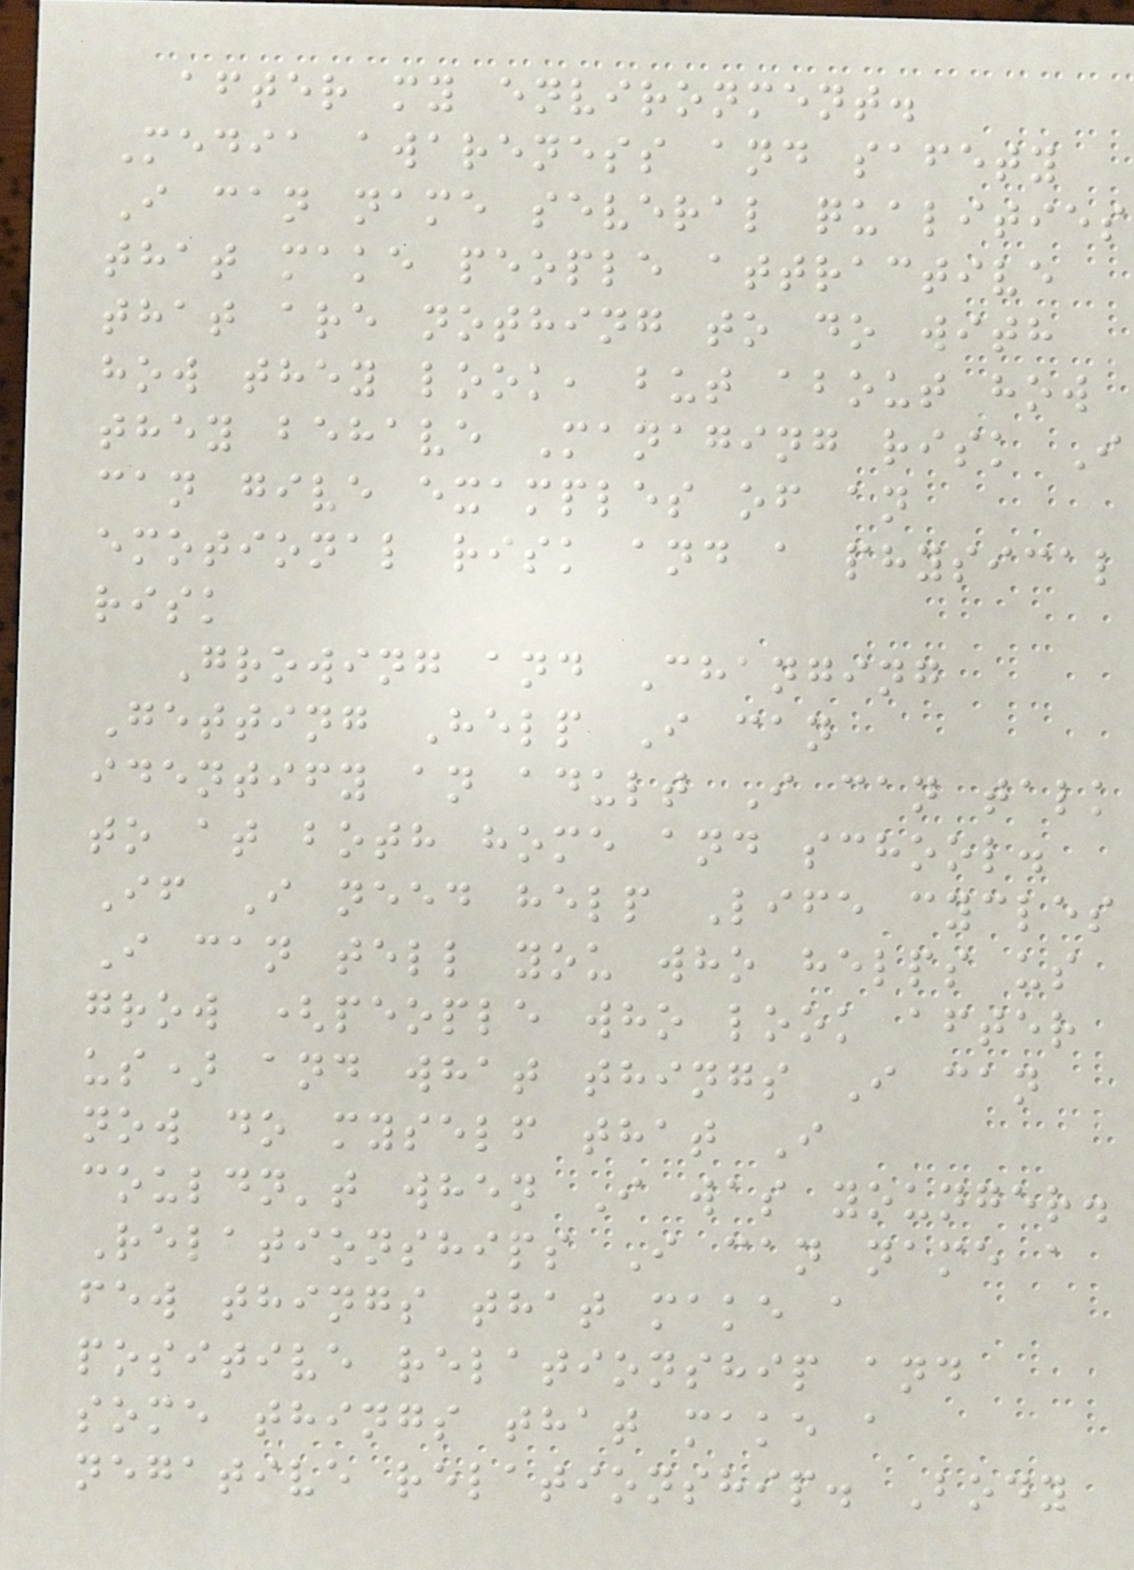after my environment.
Media awareness and safety
I can name several qualities
that make people attractive
that are nothing to do with
how they look, but about how
they behave Managing risk I
can give examples of an
emotional risk and a physical
risk
Growing and Changing
Getting Help I can
identify an adult I can talk
to at both home and school.
If I need help Life cycles
I can tell you who helps us
grow (people who look after
us) and what things I can
now do myself that I
couldn't when I was younger.
Relationships I can name a
few things that make a
positive relationship and
some things that make a
negative relationship. Body
